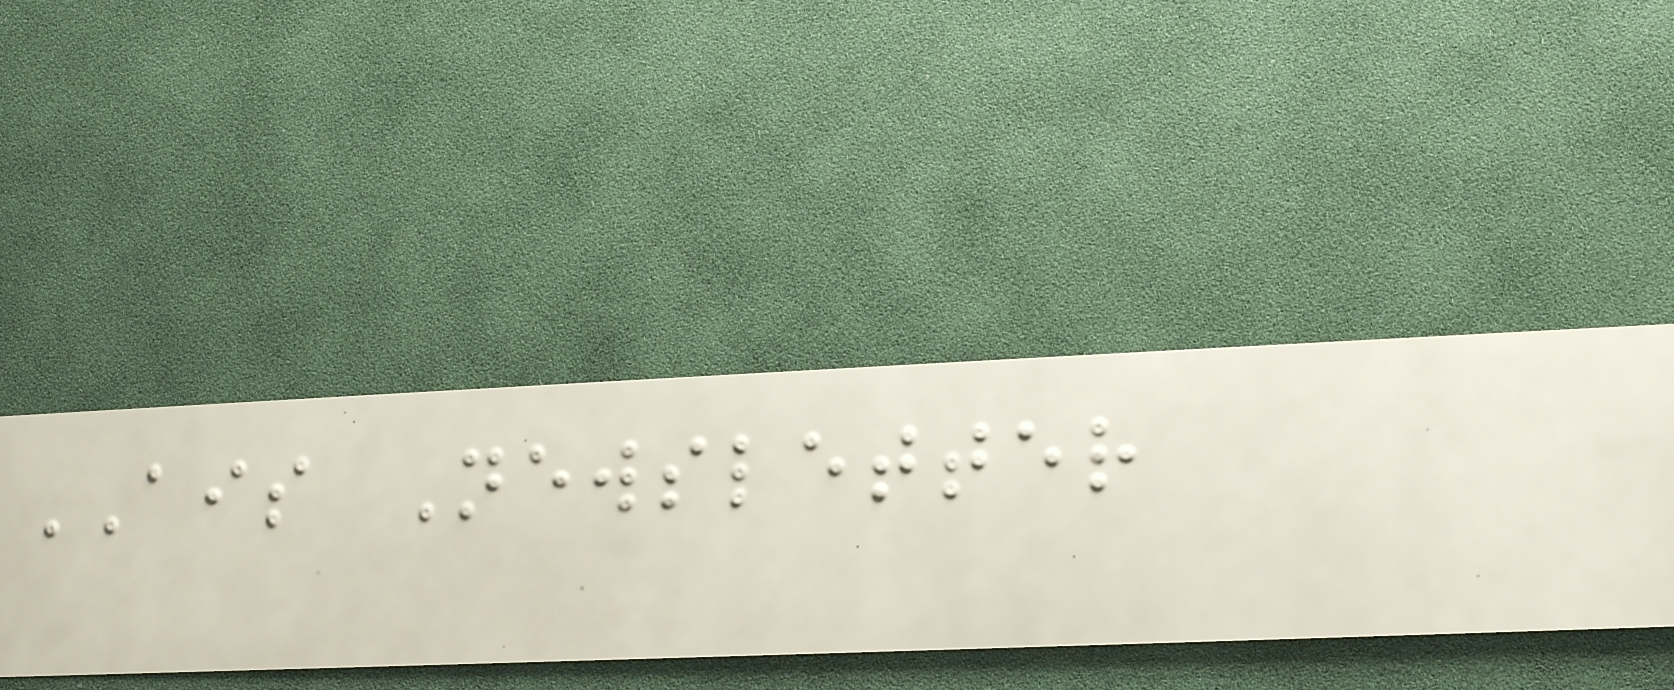AIS Newsletter
